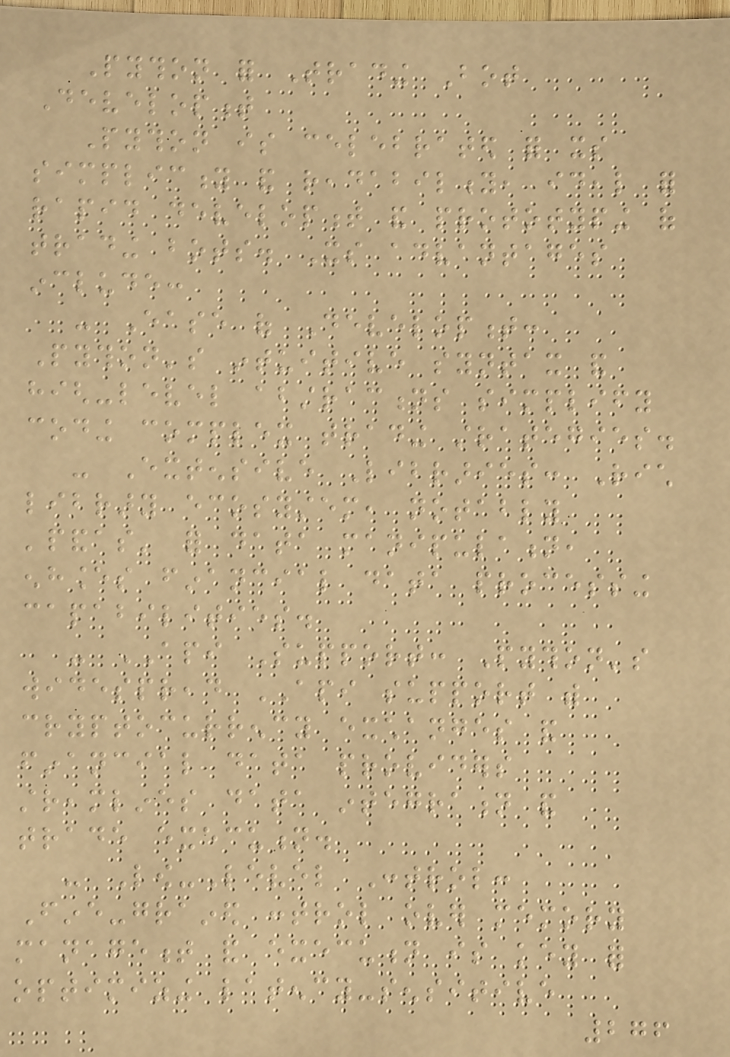Python for Trading Bot
Development
Python is celebrated for its
simplicity and readability, ideal for
rapid development and prototyping of
trading bots. Its advantages
include:
- Ease of Development:
Python's intuitive syntax and
high-level abstractions simplify
coding complex trading strategies.
- Extensive Libraries: Rich
library ecosystem, notably
'pandas' for data manipulation,
enhances financial data processing
capabilities.
- API Support: Python's
widespread API support with
cryptocurrency exchanges and
financial data providers
streamlines data integration and
trade execution.
- Low-Level Control:
Fine-grained control over memory
management and execution is key for
optimizing latency-sensitive
276
